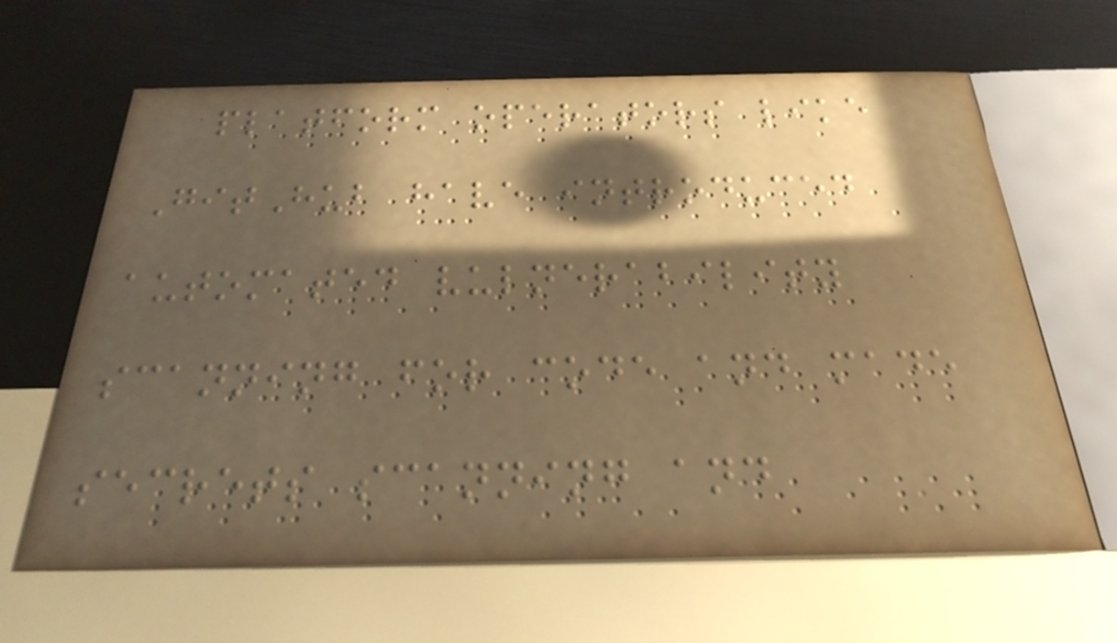platform operators like
GitHub have introduced
automated vulnerability
scanning for code and made
secrets scanning and
